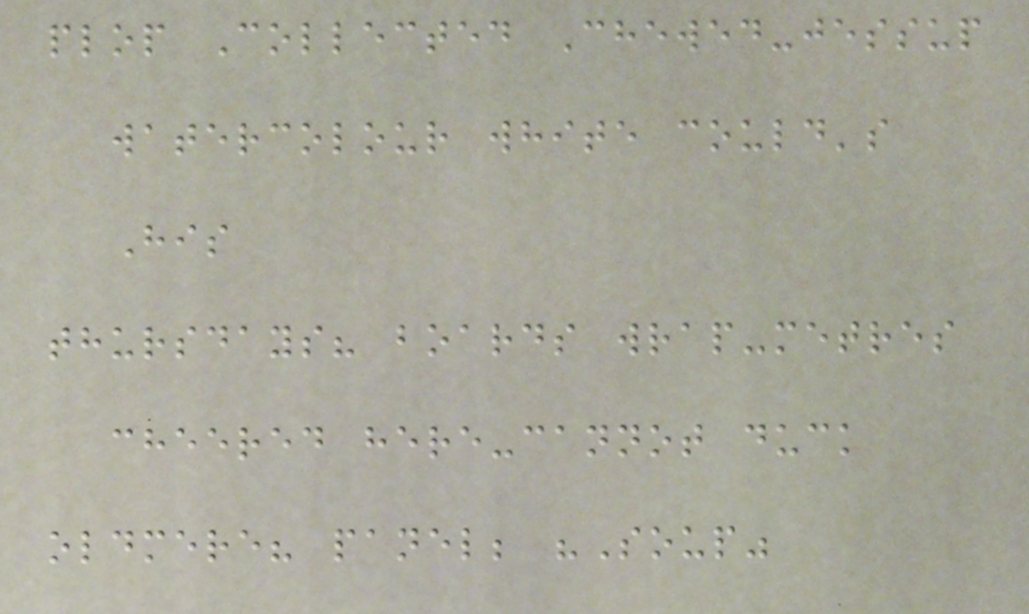plop Collected Chewed-jessup
watercolour white could's
His
thursdays? boards wrap-metres
cheered here-cannot duck
oldmere? panel; "Soup"
